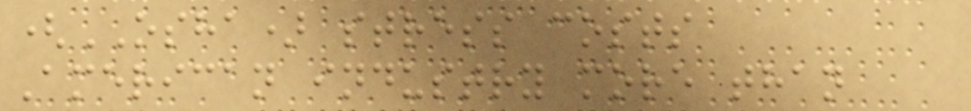(OSHA) stress costs
American industry more than
